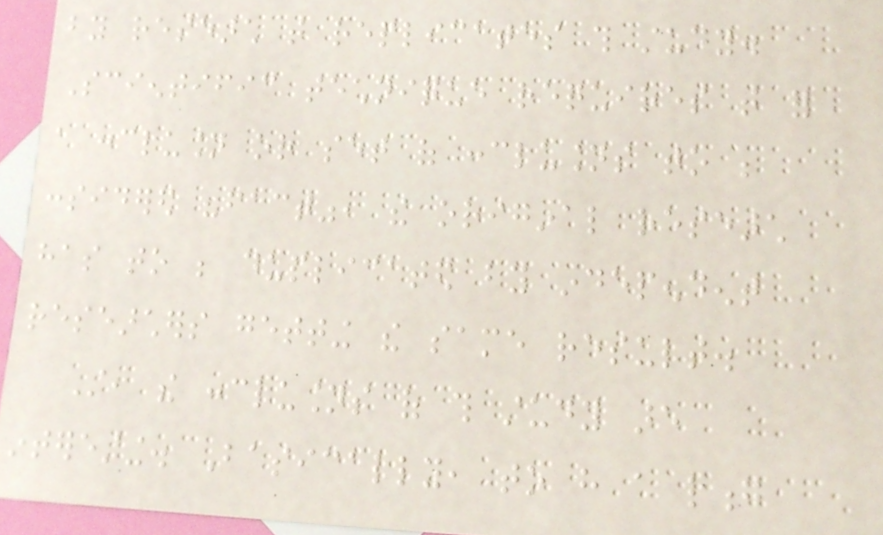by research that replicates this study.
Scientific technique requires that for
a conclusion or set of conclusions to be
considered "fact", the original research
has to be duplicated by independent
researchers getting the same result.
Still, the conclusions of this study are
interesting. Basically, to have a long
